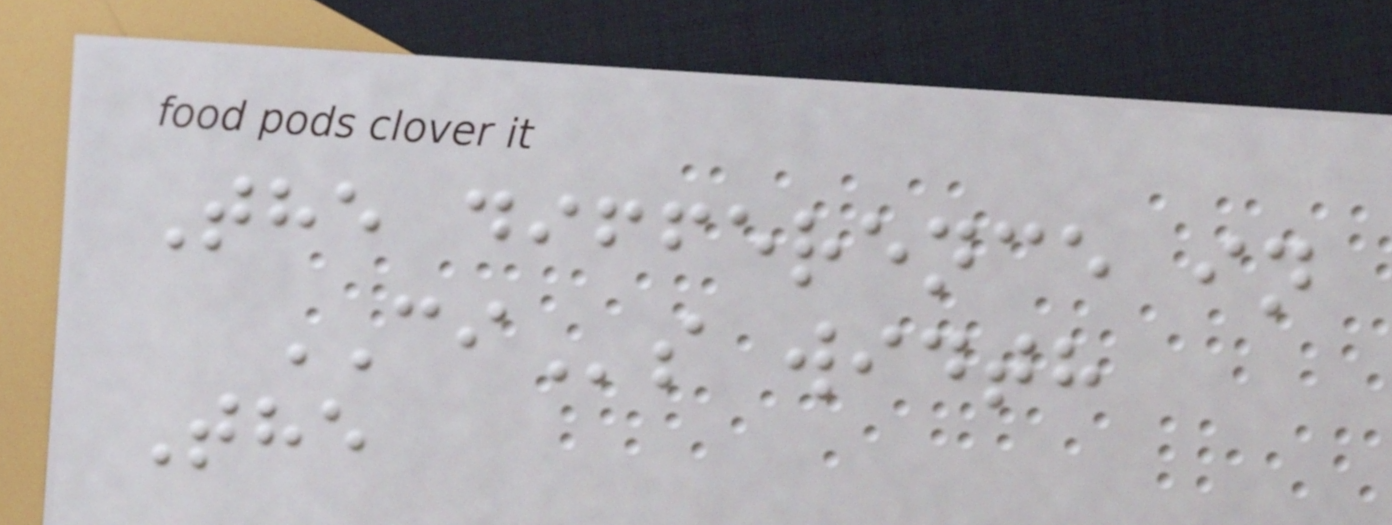The difference in
CIs width
The
